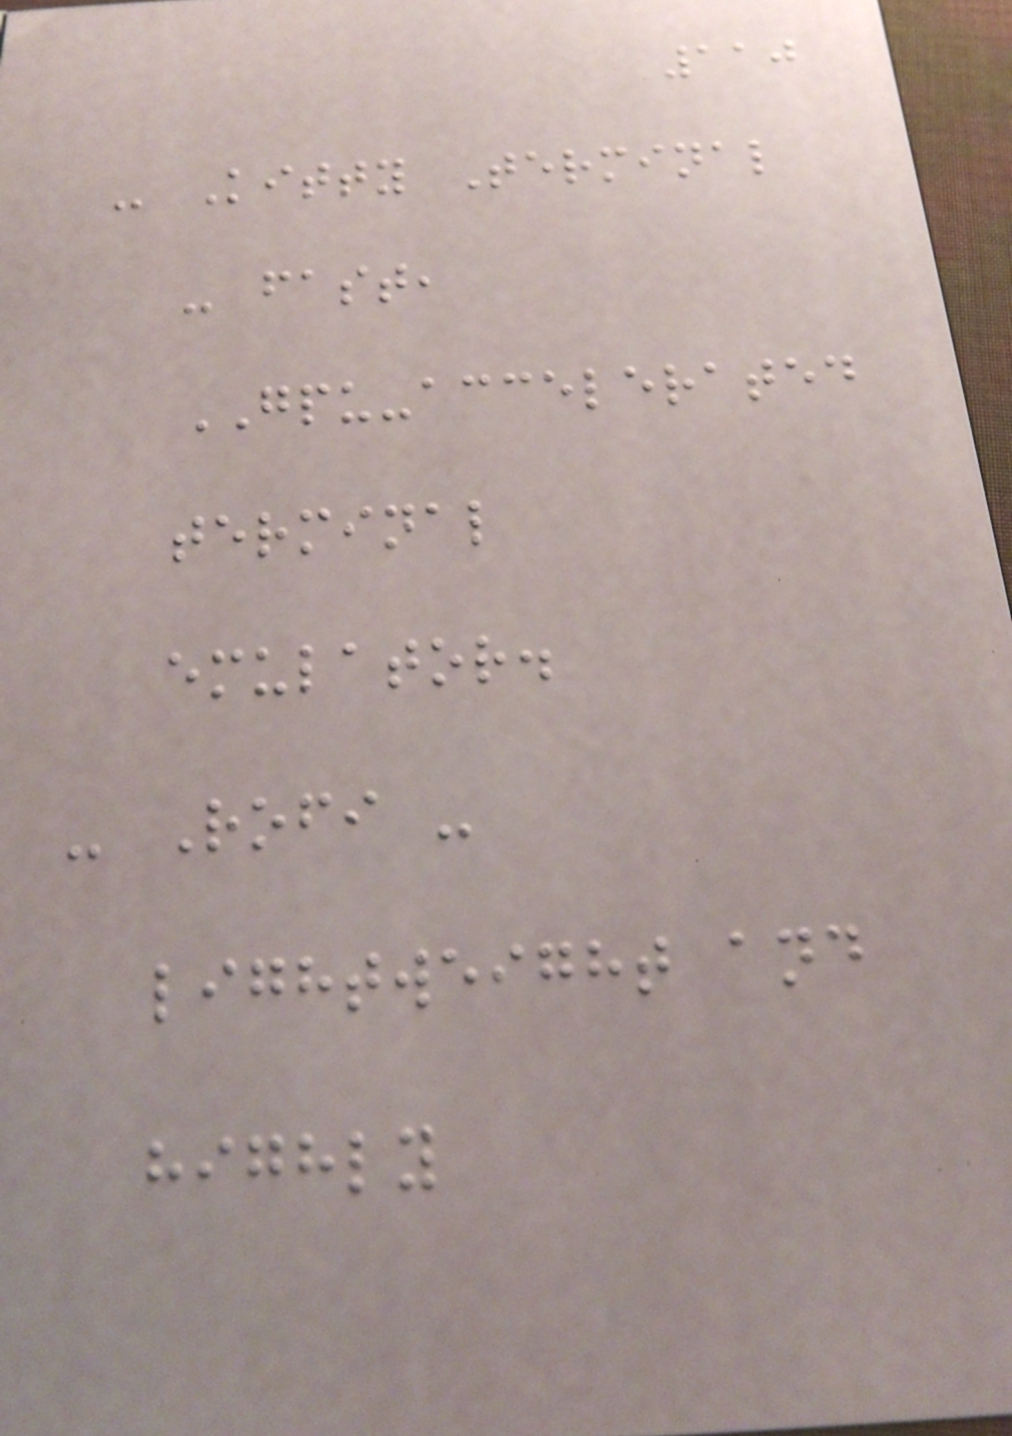110
- Kitty Terminal
- fast,
GPU-accelerated
terminal
emulator.
- Rofi -
lightweight and
highly
